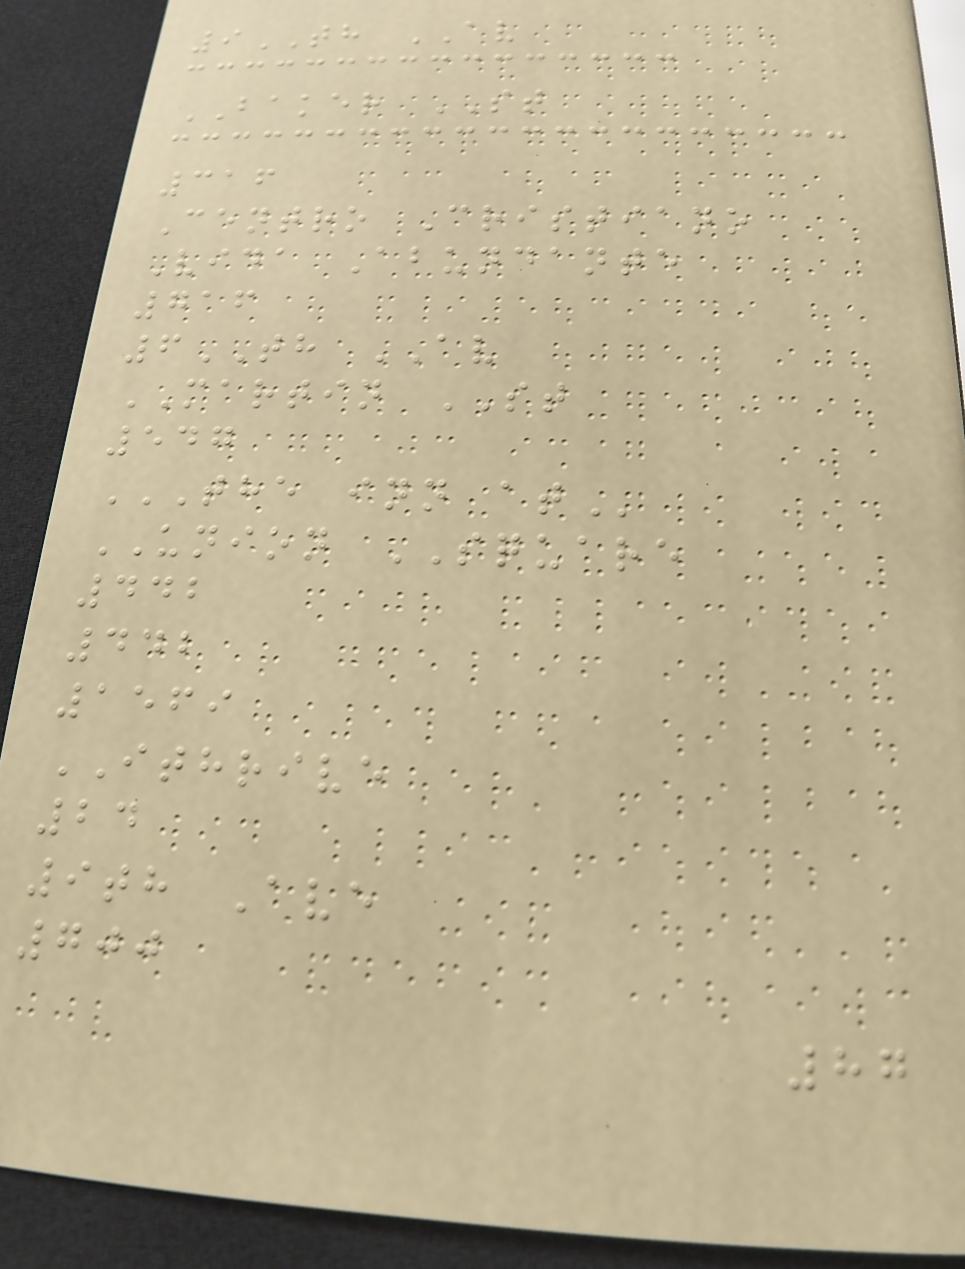9TH AV
BAKER ST
316
Centro Cristiano
Vida Abundante
716
6TH AV
MARTIN ST
547
THE INN AT
UNION SQUARE
442
442
1569
ITHRIVE
24
9th Ave
700
87
